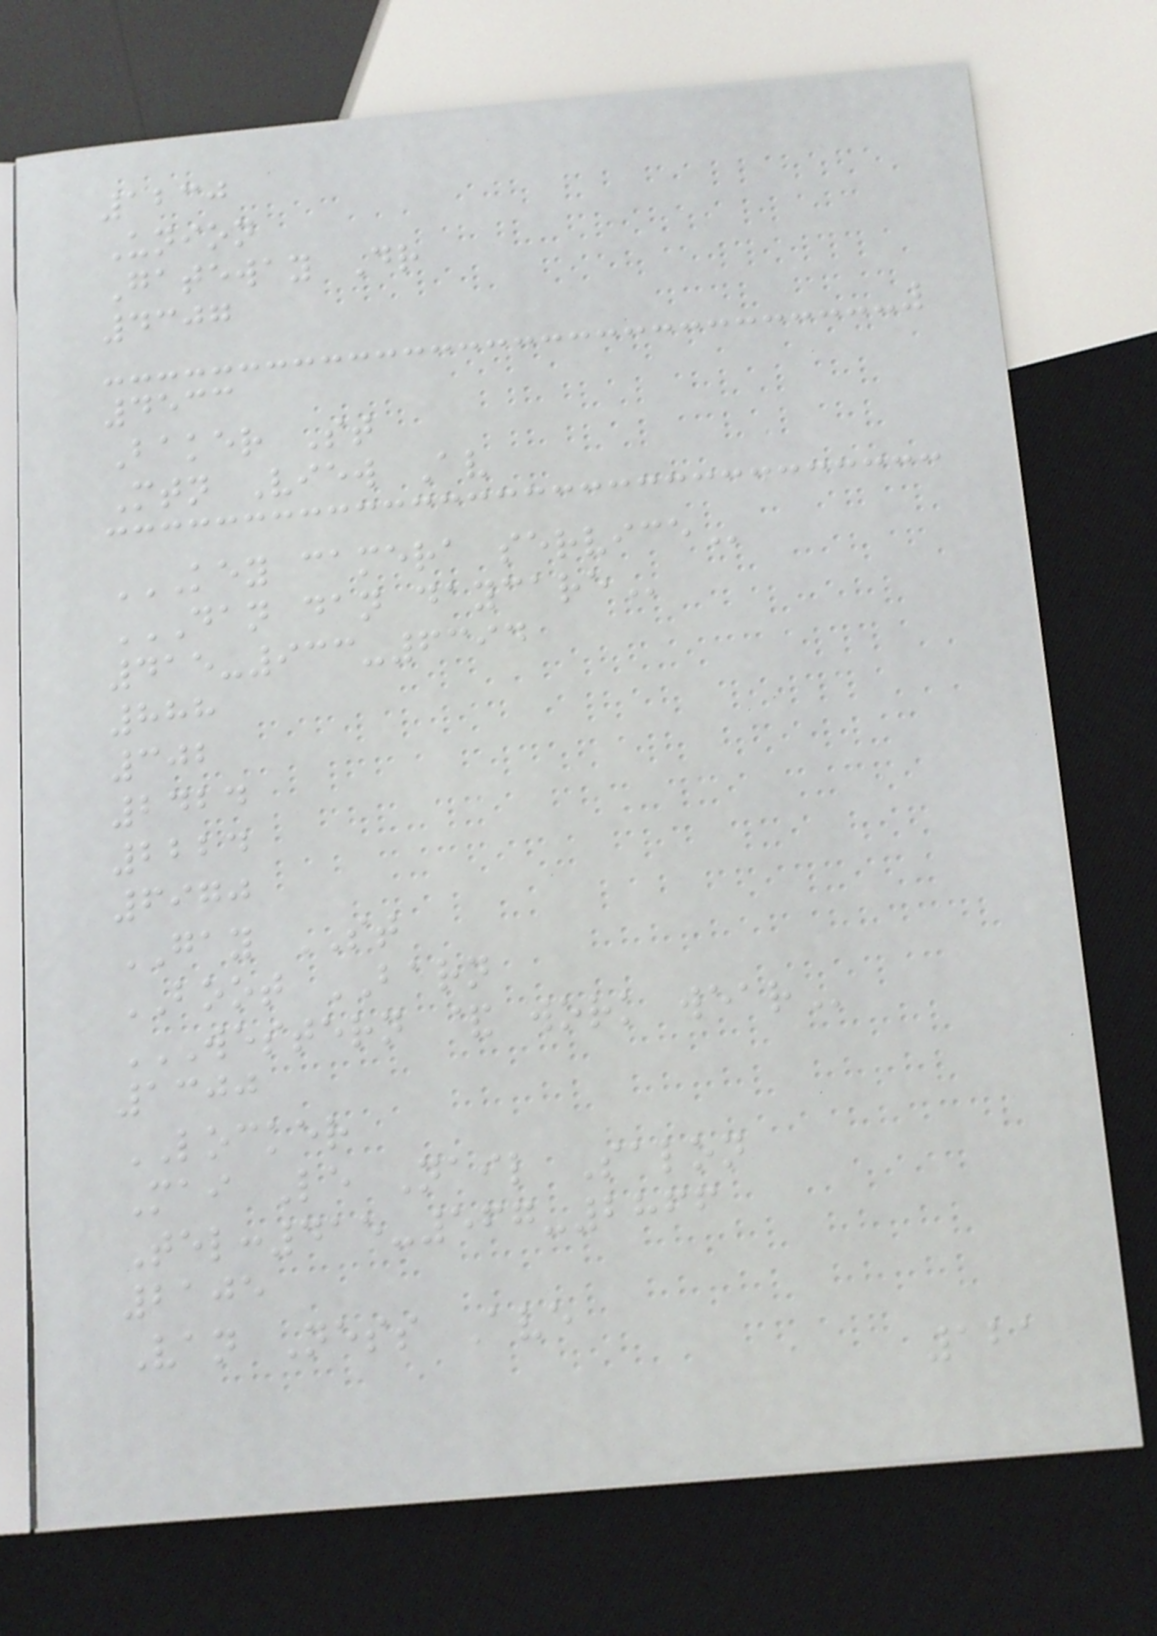1230
Union
Gateway Dr
4307
4533
Baker St
Mtn View Av
KEY CAMERA SERVICE
DAN DAN DAYCARE
415-933-6394
888
302
2424
2224
6970
GAY ST
BOOT BARN
WESTERN & WORK WEAR
1300
LOCKER
Mai Le Nail Salon
Tel:415-567-2866
2105
Van Ness Ave
121
